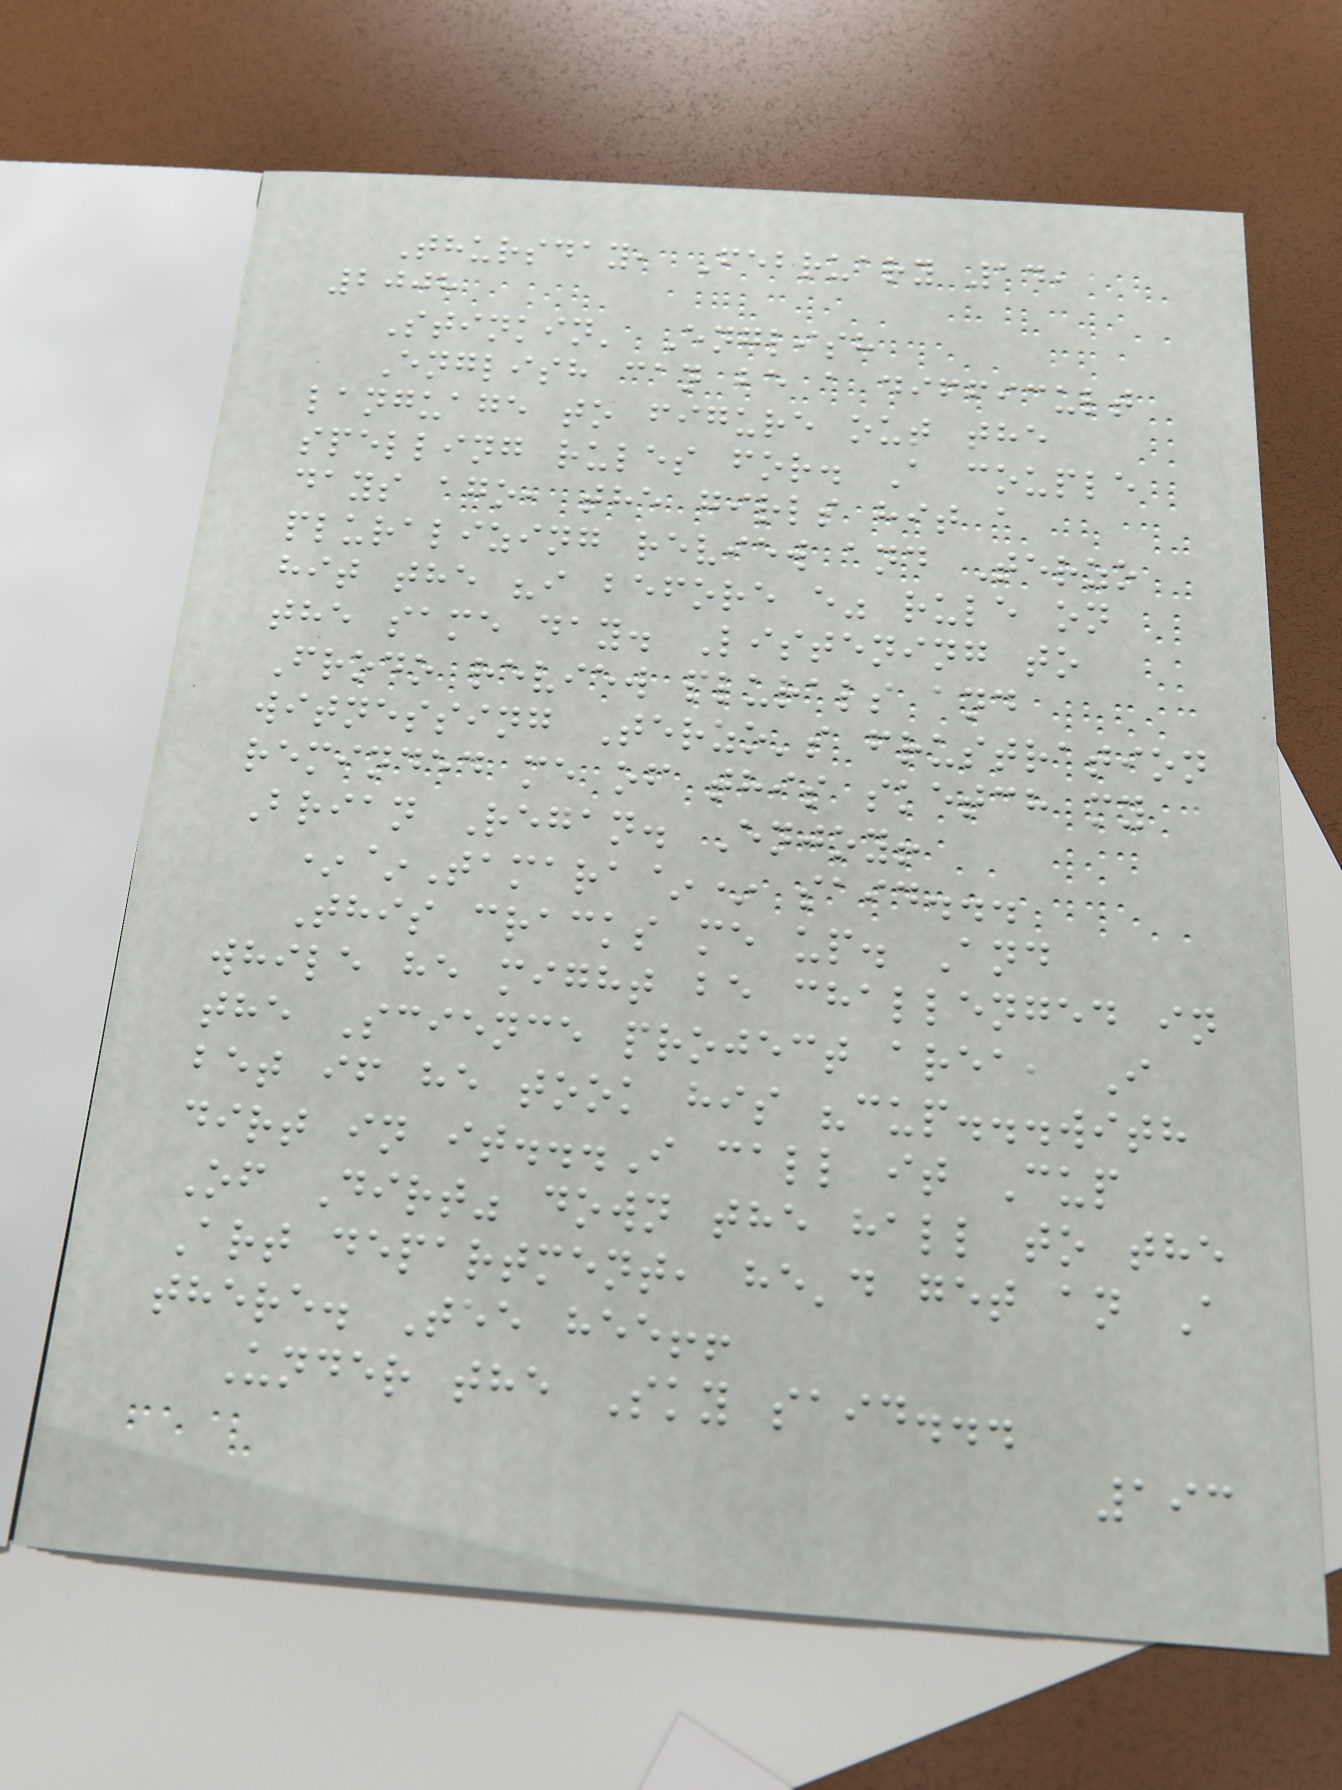Thursday, February 14,
2008
Stinkin' English
English can be a difficult
language to figure out the
spelling rules for. A couple
days ago, the girls hit a
pluralizing review and Terzo
hit the "i before e" rule on
the same day. Listening to
Frodo review plurals and
witnessing Terzo's frustration
reminded me of this sketch my
Brian Regan. Enjoy!
*~Tamara~* said...
This cracks me up. And
while he might be challenged in
the Science project area, I
bet if he took his "cup...with
dirt in it...I call it Cup
Of Dirt" down the hall to the
Art department, he'd get an A
there. Tee hee!!
Under the Sky said...
193
